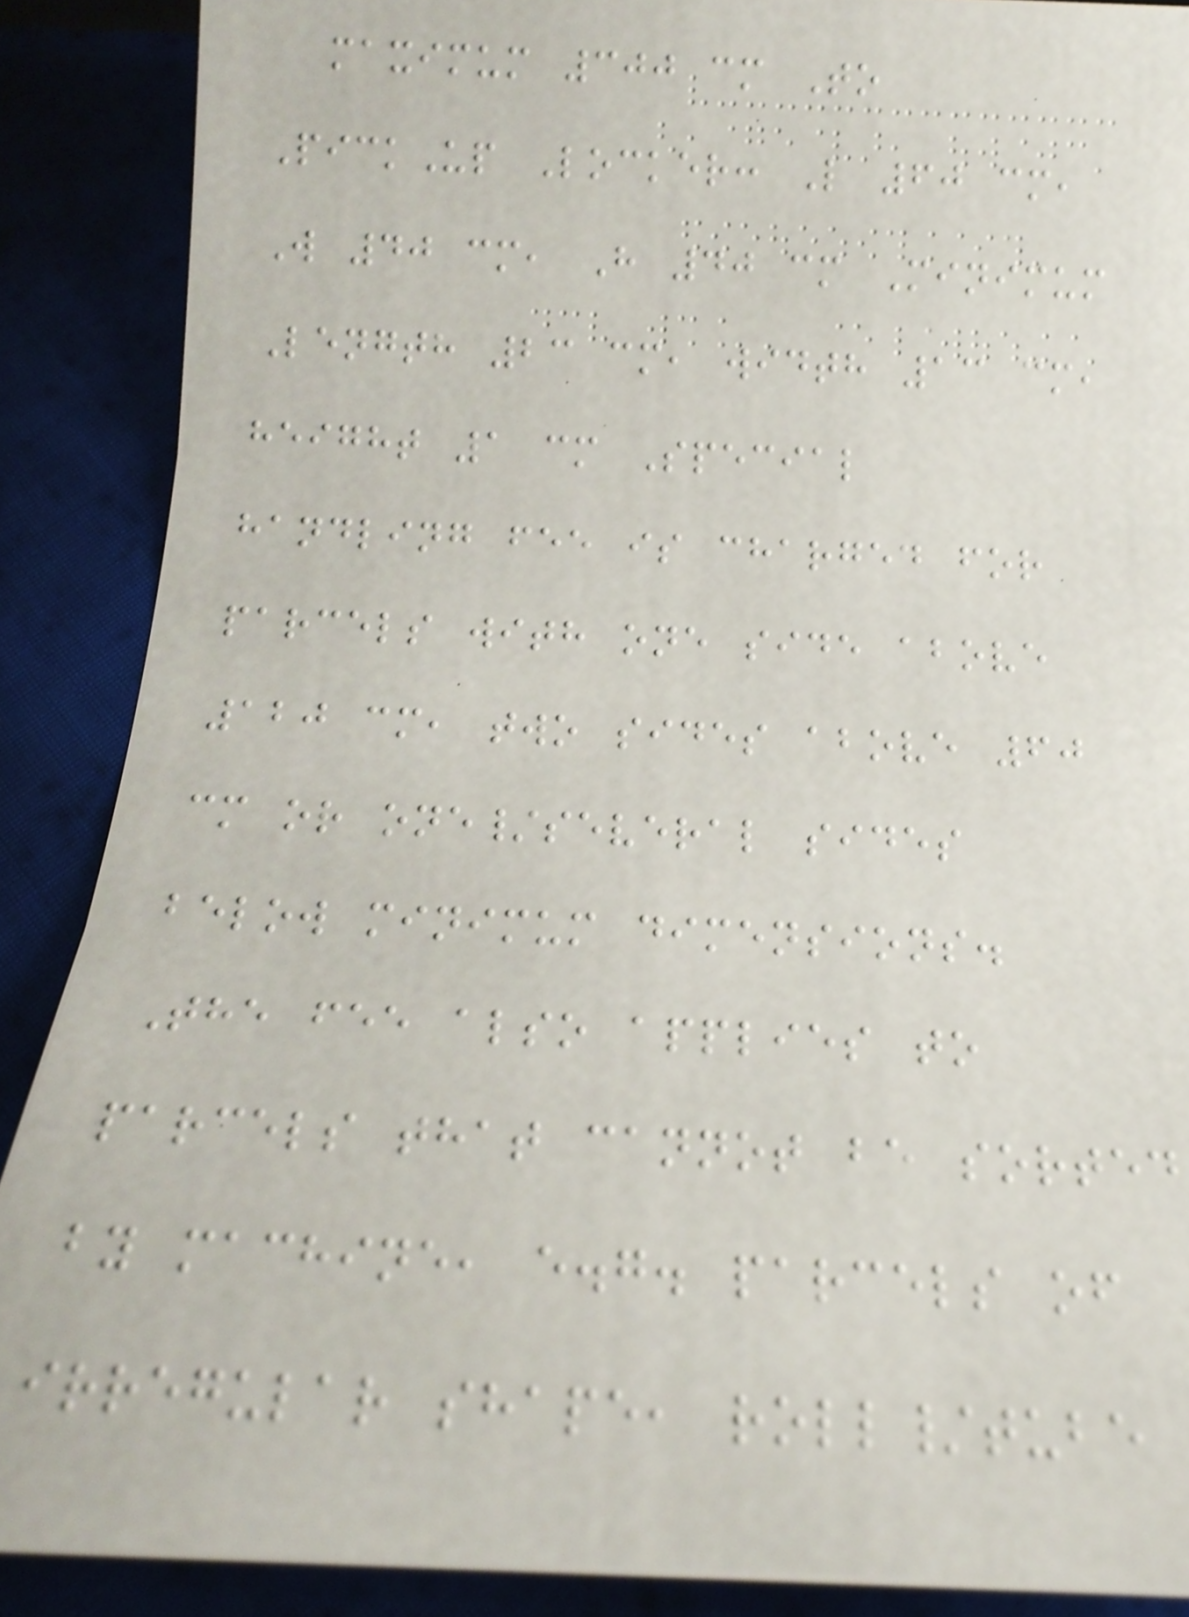maximum 300 cm To
PickUp Locker: L 60 cm,
W 40 cm, H 40 cm Minimum
Length 23 cm, width 13 cm,
height 1 cm Special
handling fee is charged for
parcels with one side above
120 cm, two sides above 60
cm or one/several sides
below minimum dimensions.
The fee also applies to
parcels that cannot be sorted
by machine, e.g. parcels of
irregular shape, roll/tube
